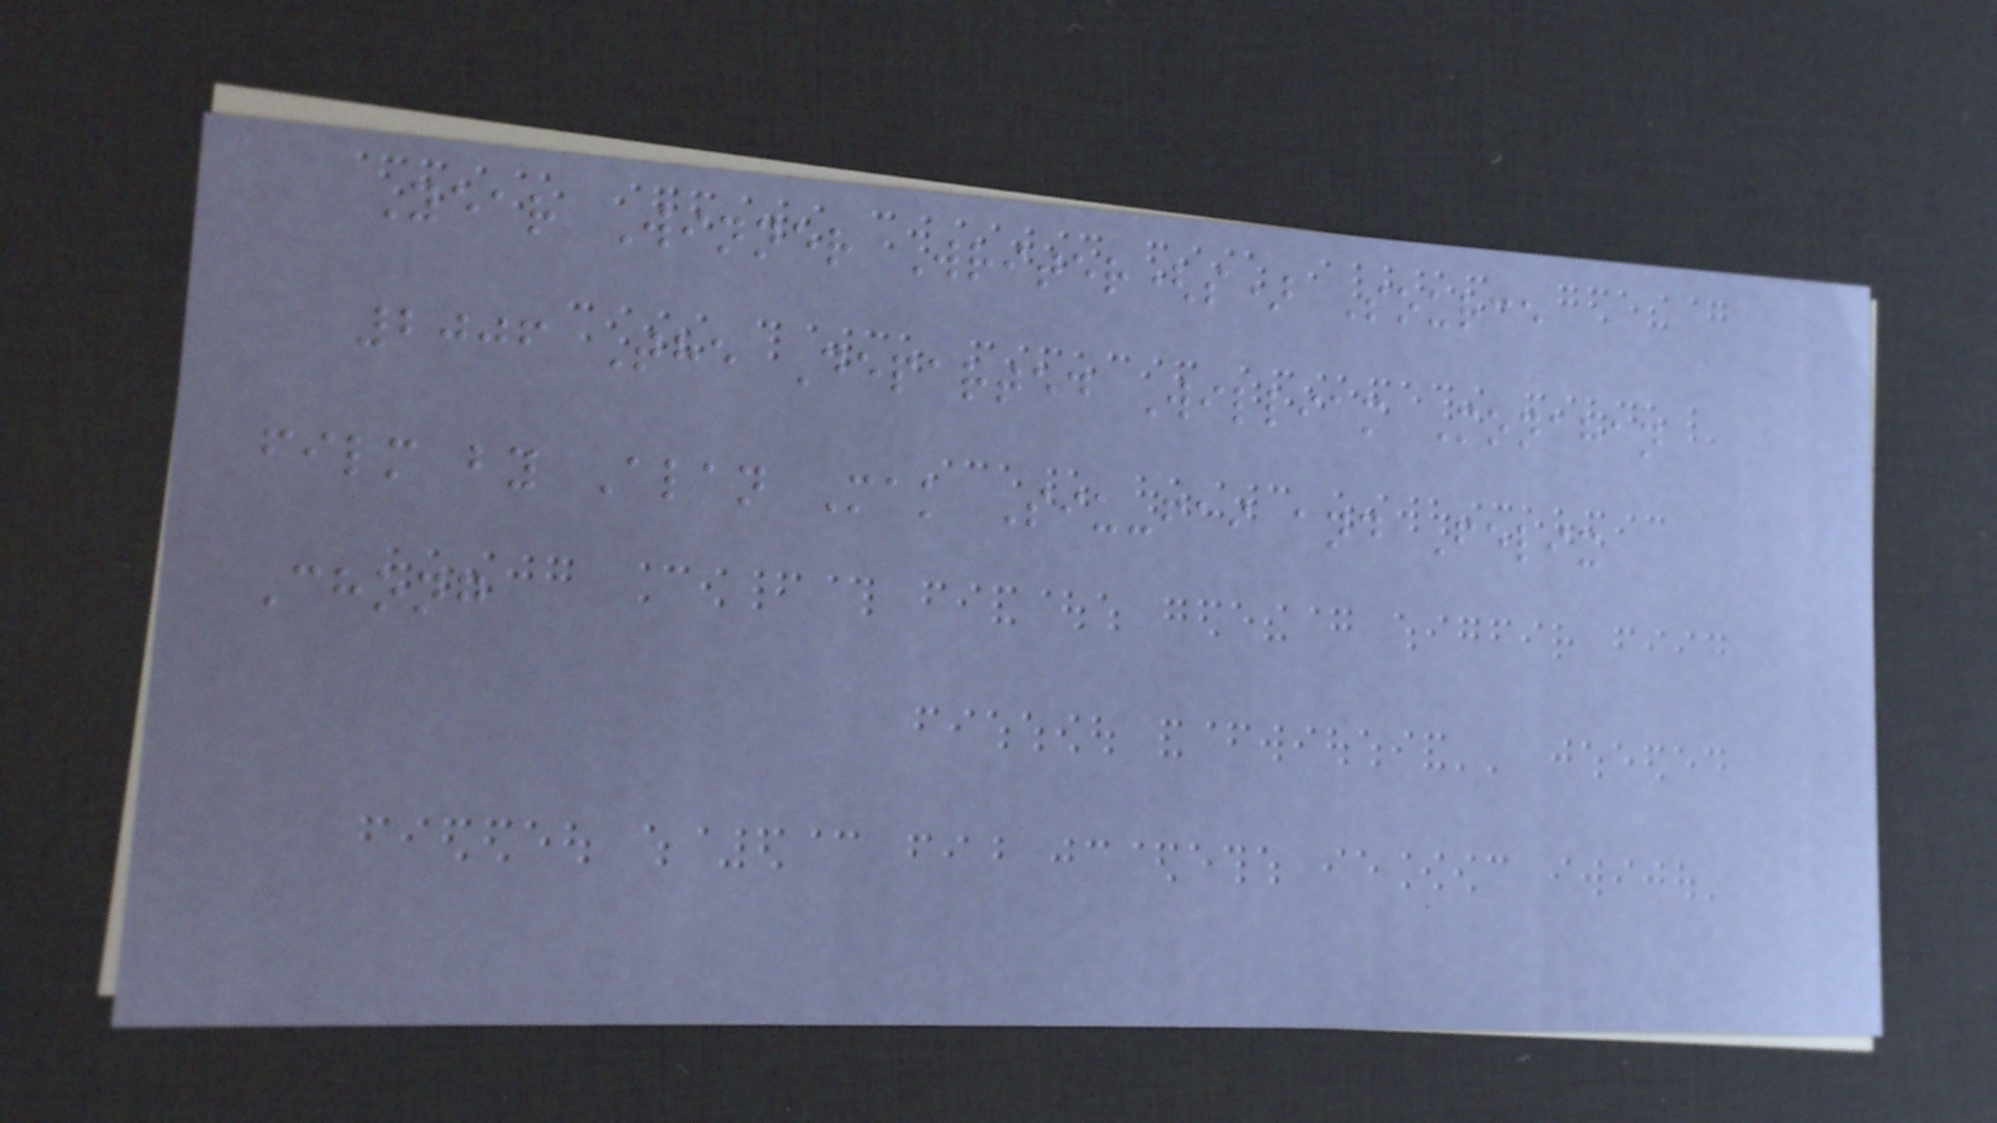Year Winner Writer(s) Source
2006 The Departed William Monahan
film by Alan Mak Siu-fai and Felix
Chong
